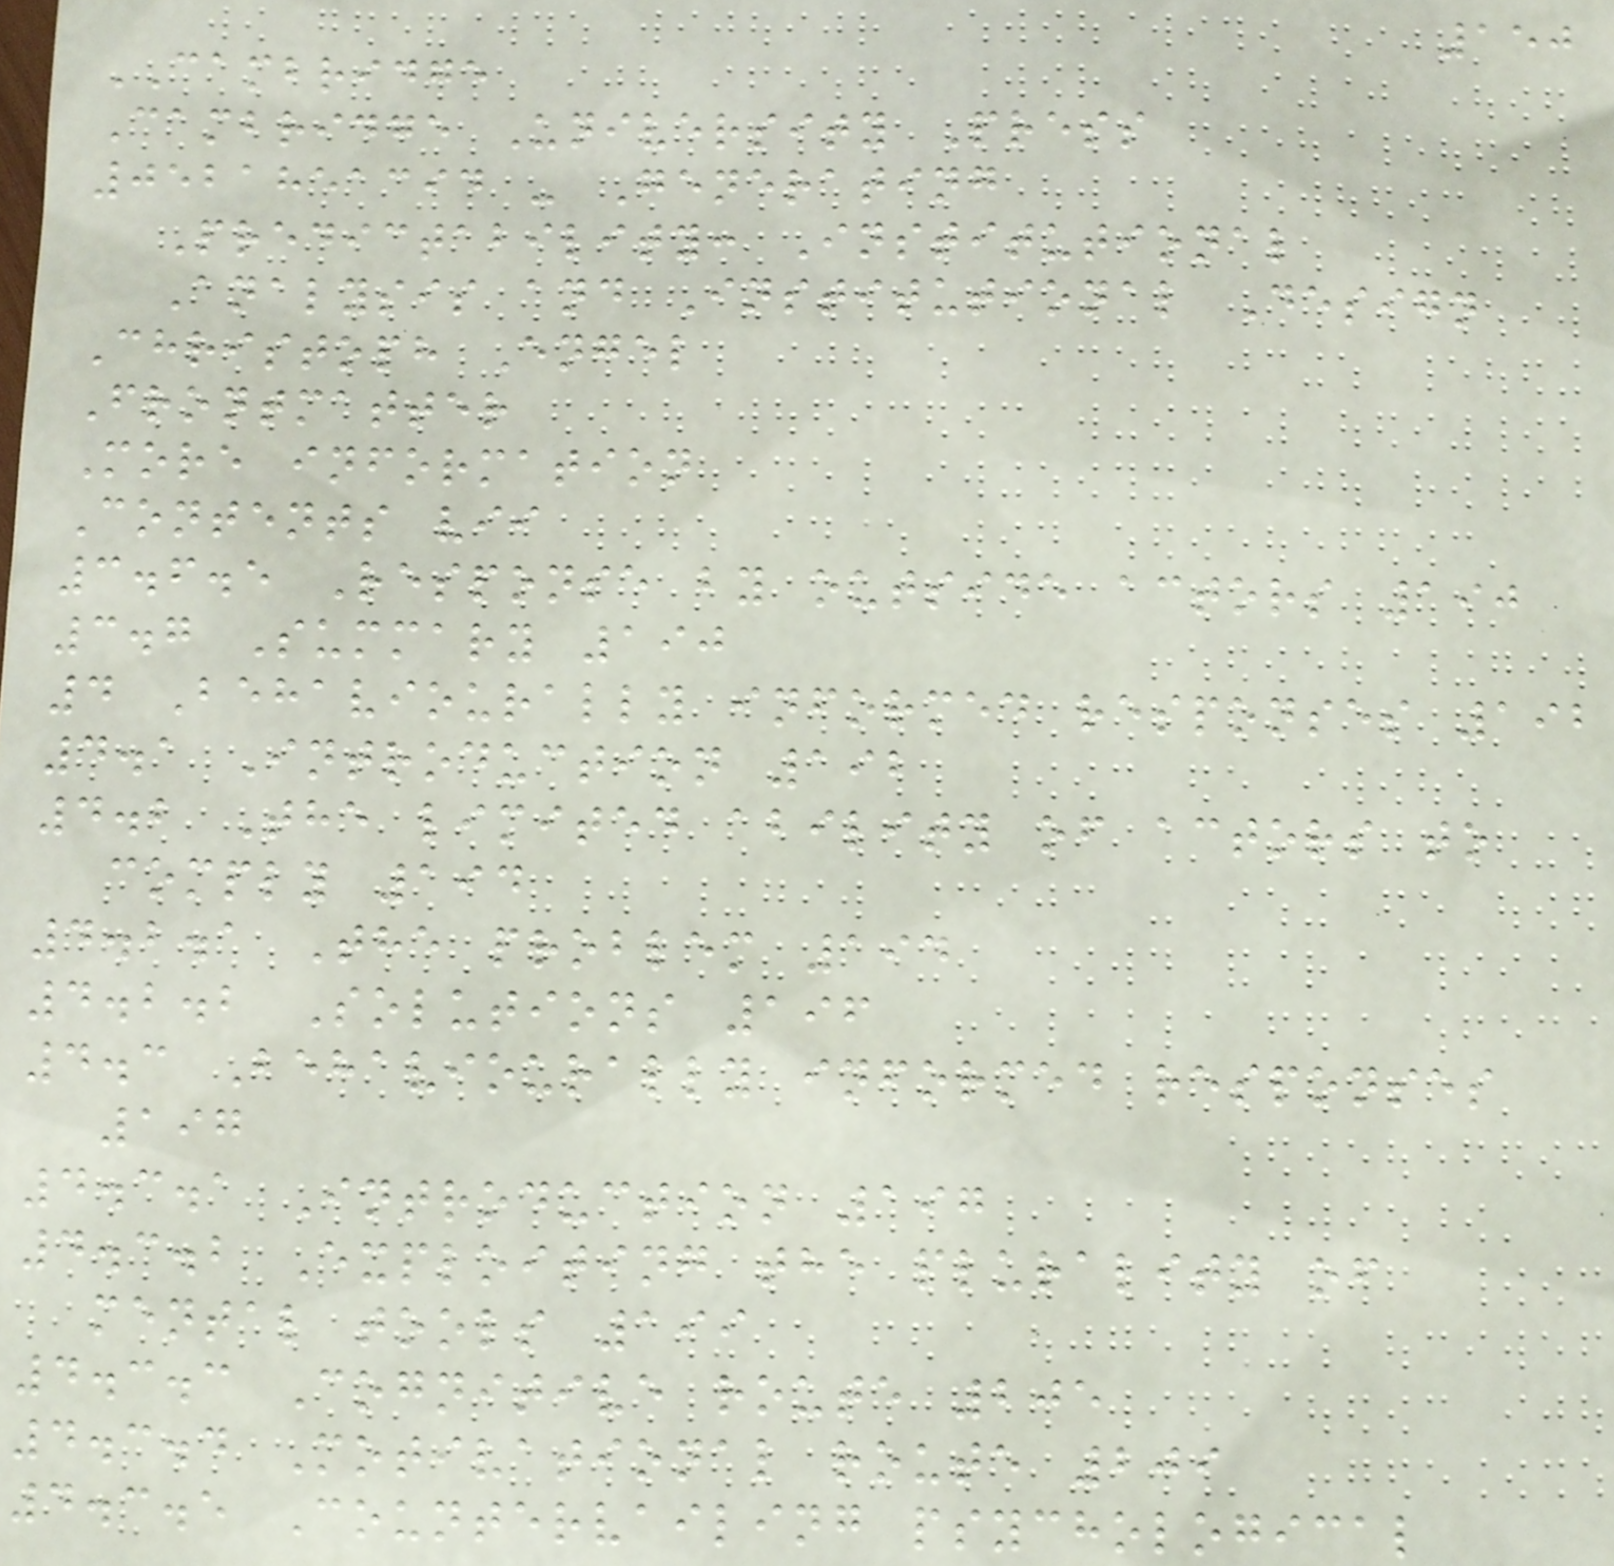150
CAMBRIDGE
Cambridge University Press
0521851394 - Generating
Predictability: Institutional
Analysis and Institutional Design
Christoph Engel
Frontmatter
More information
Contents vii
3.6.5 Response by outside actors 190
3.7 Summary 190
4 Behaviourally informed responses 192
4.1 Introduction 192
4.2 The limited ability of actors to
comply 194
4.2.1 The problem 194
4.2.2 Solutions 196
4.3 Behaviourally informed responses
197
4.3.1 Introduction 197
4.3.2 Exploiting the plurality of
mental tools 199
4.3.3 Cognitive route 205
4.3.4 Motivational route 209
4.3.5 Countervailing psychological
